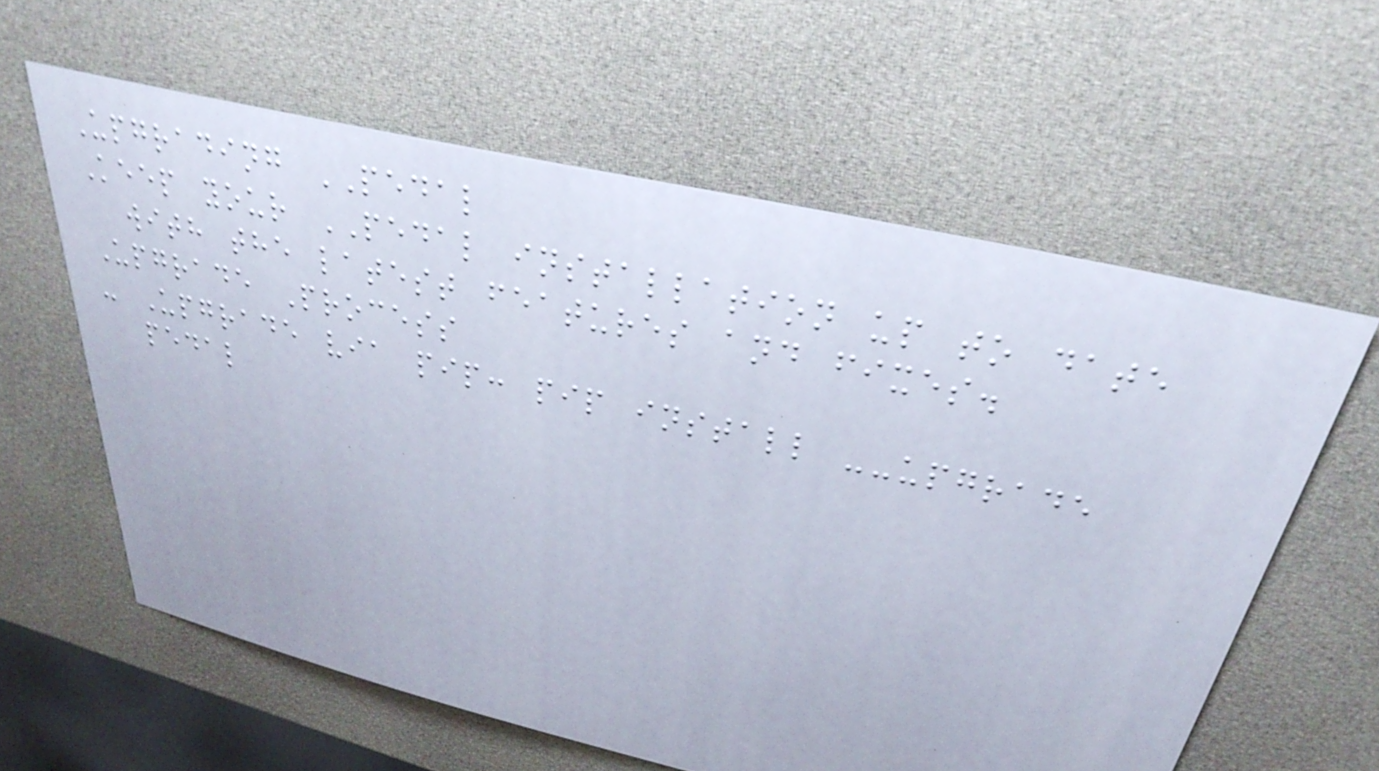Upgrading PEDAL
Keep your PEDAL installation up to date
with the latest features and fixes.
Upgrade Process
- Upgrade via pip: pip install --upgrade
pedal
